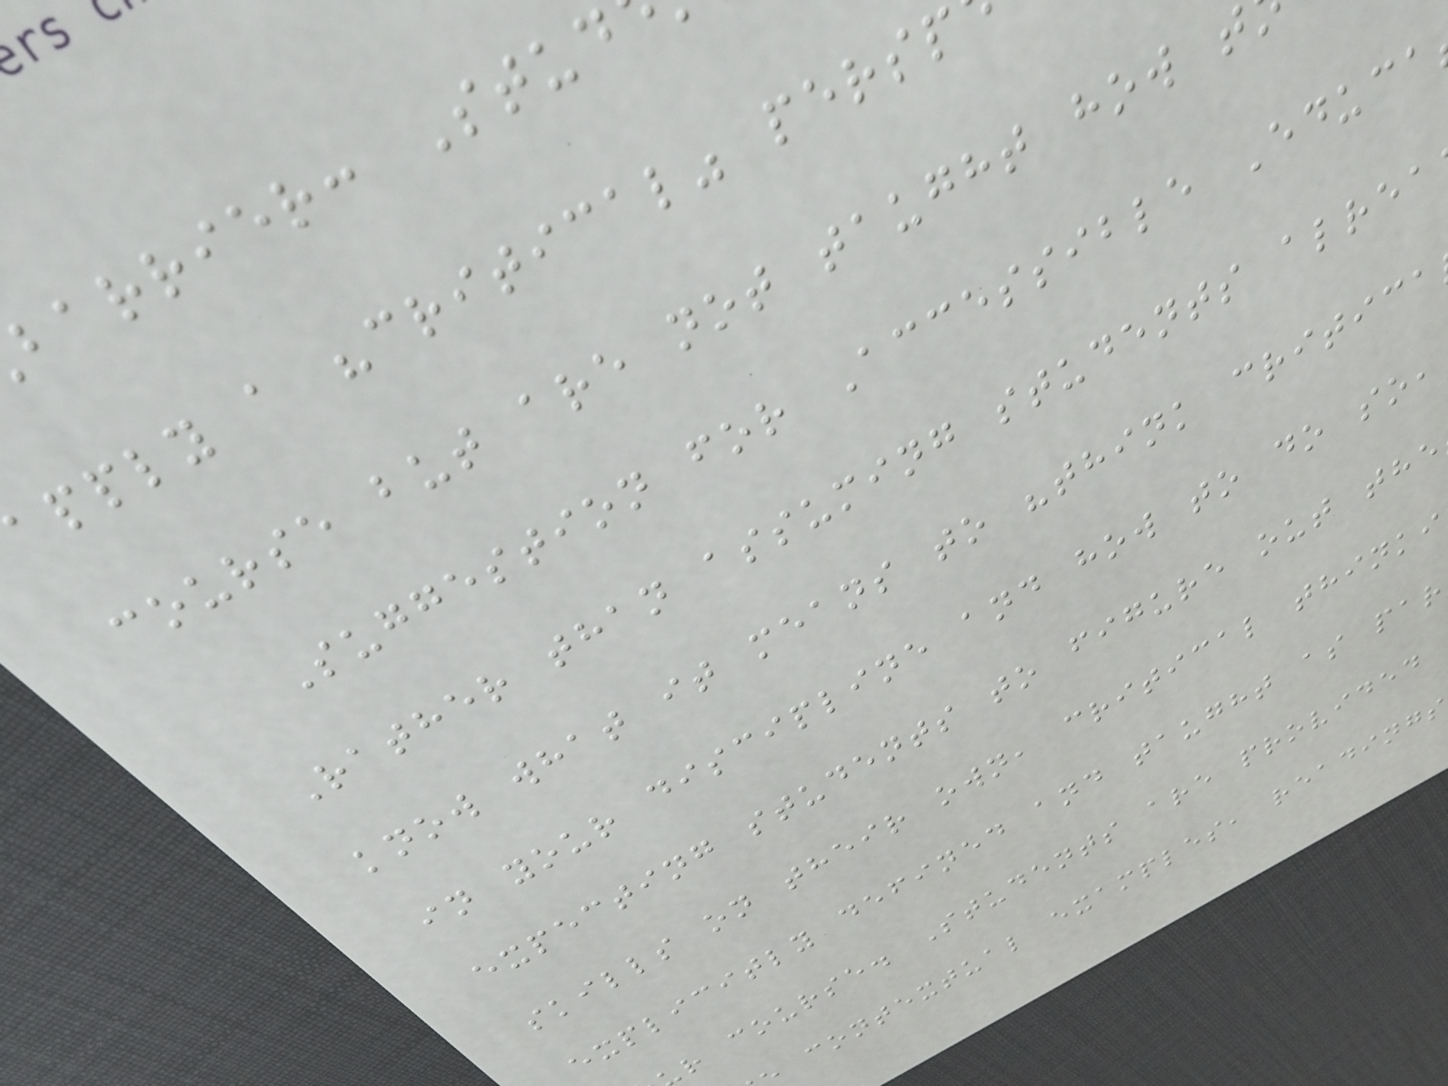barrier: Stud
apply a "critical" persp
course but are not taught how t
Suggestion for Accessible Educa
Rather than assuming students alrea
know what it means to "think critica
in your discipline and how to do so,
expecting students to figure out the
skills on their own, critical thinki
explicitly defined and taught as par
r course. Students are provided
contextual examples, readings
